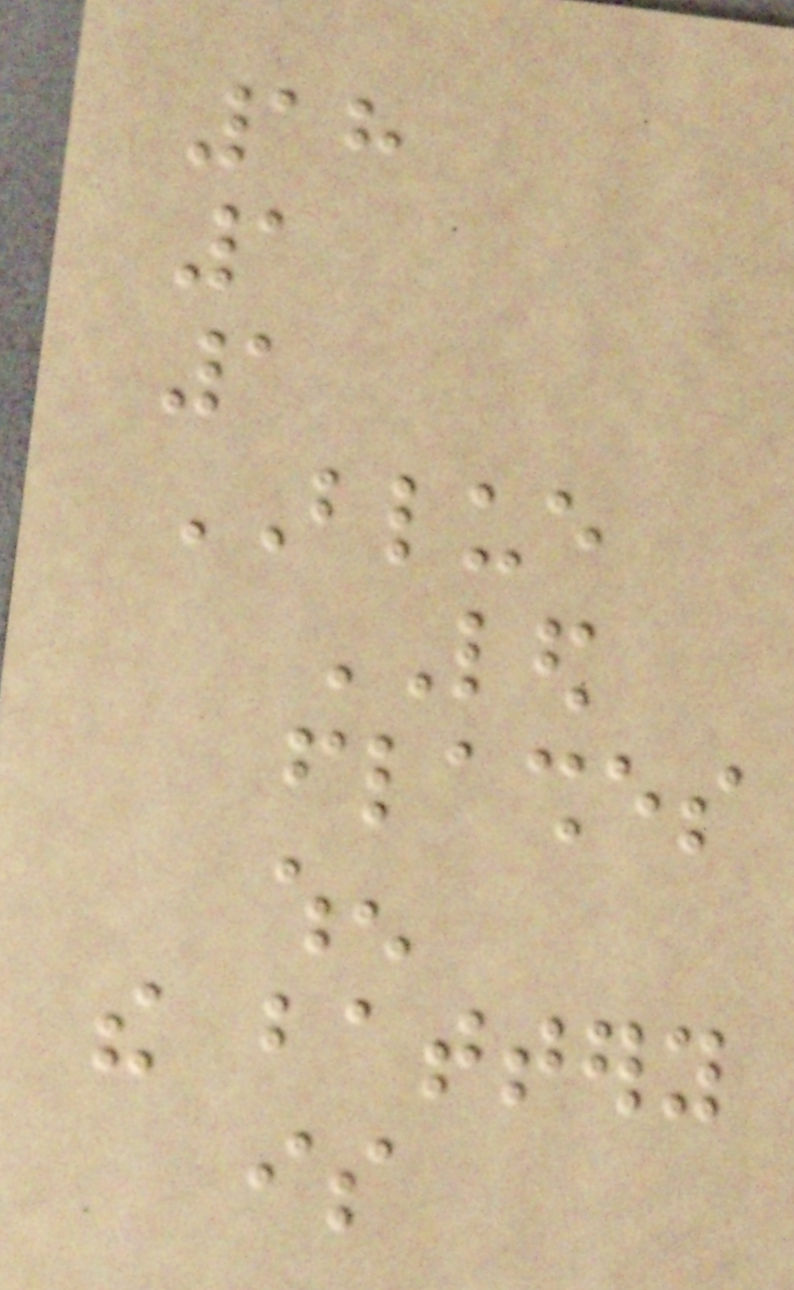18
1
1
BLUE
LED
flashes
when
the battery
is
